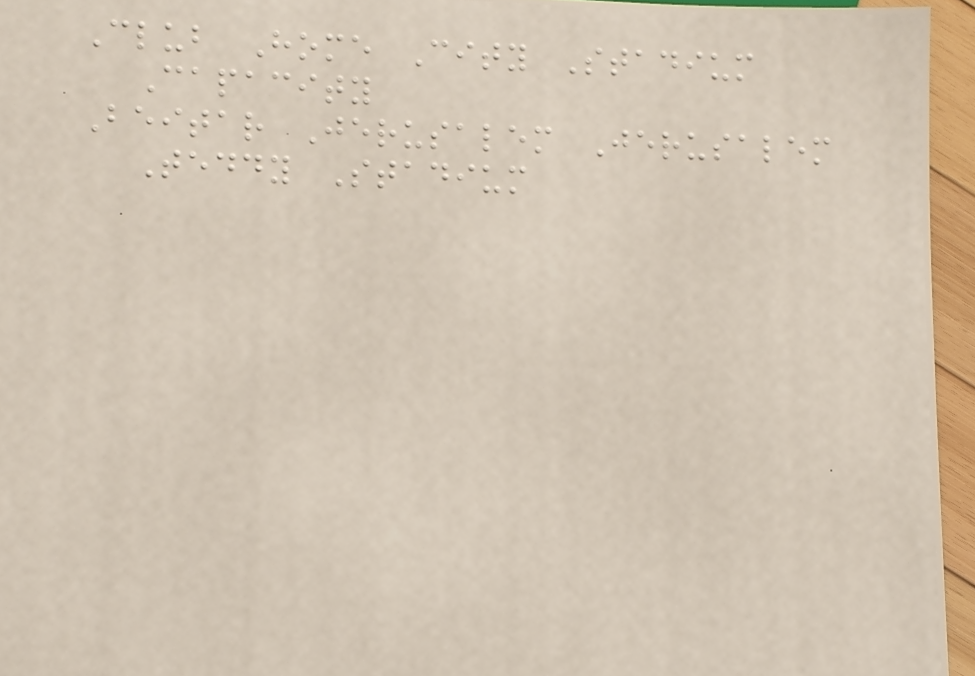Club Home City Stadium
Capacity
Beitar Jerusalem Jerusalem
Teddy Stadium
